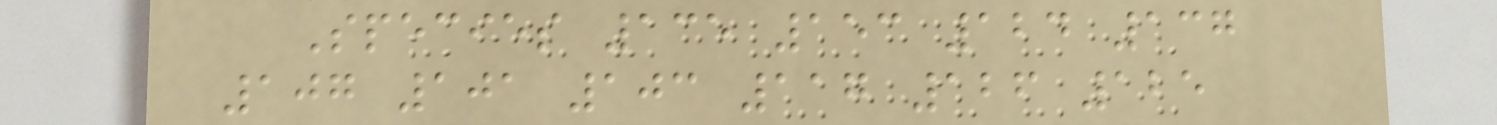Species 135 153 124 137
107 101 103 117 126 125
